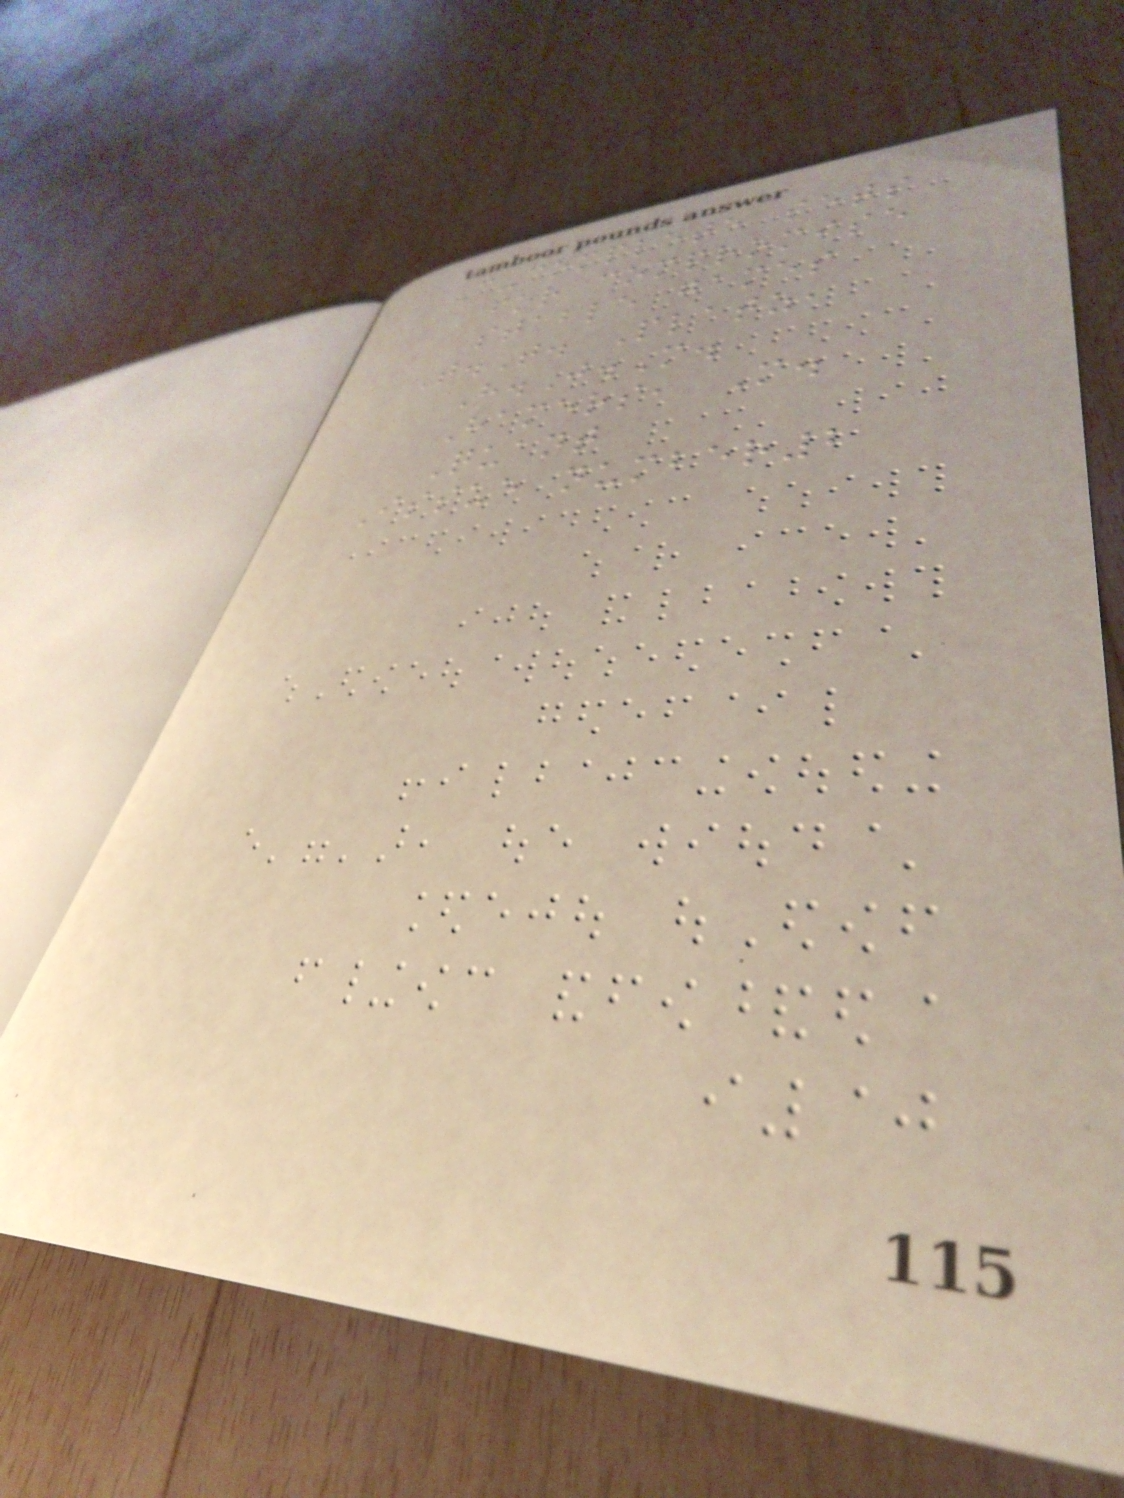C-complete sets
for compromise
stable games
T.T. Platz,
H.J.M.
Hamers, M.
Quant
Issue number2
